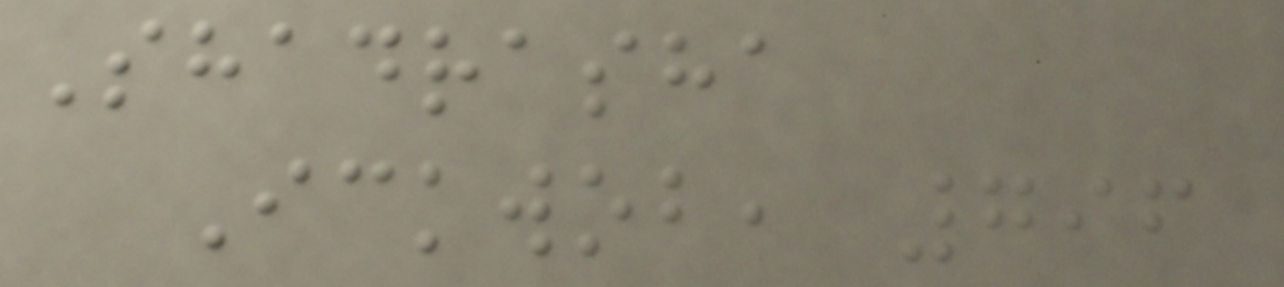Shadrasha
Ickwob, 796
